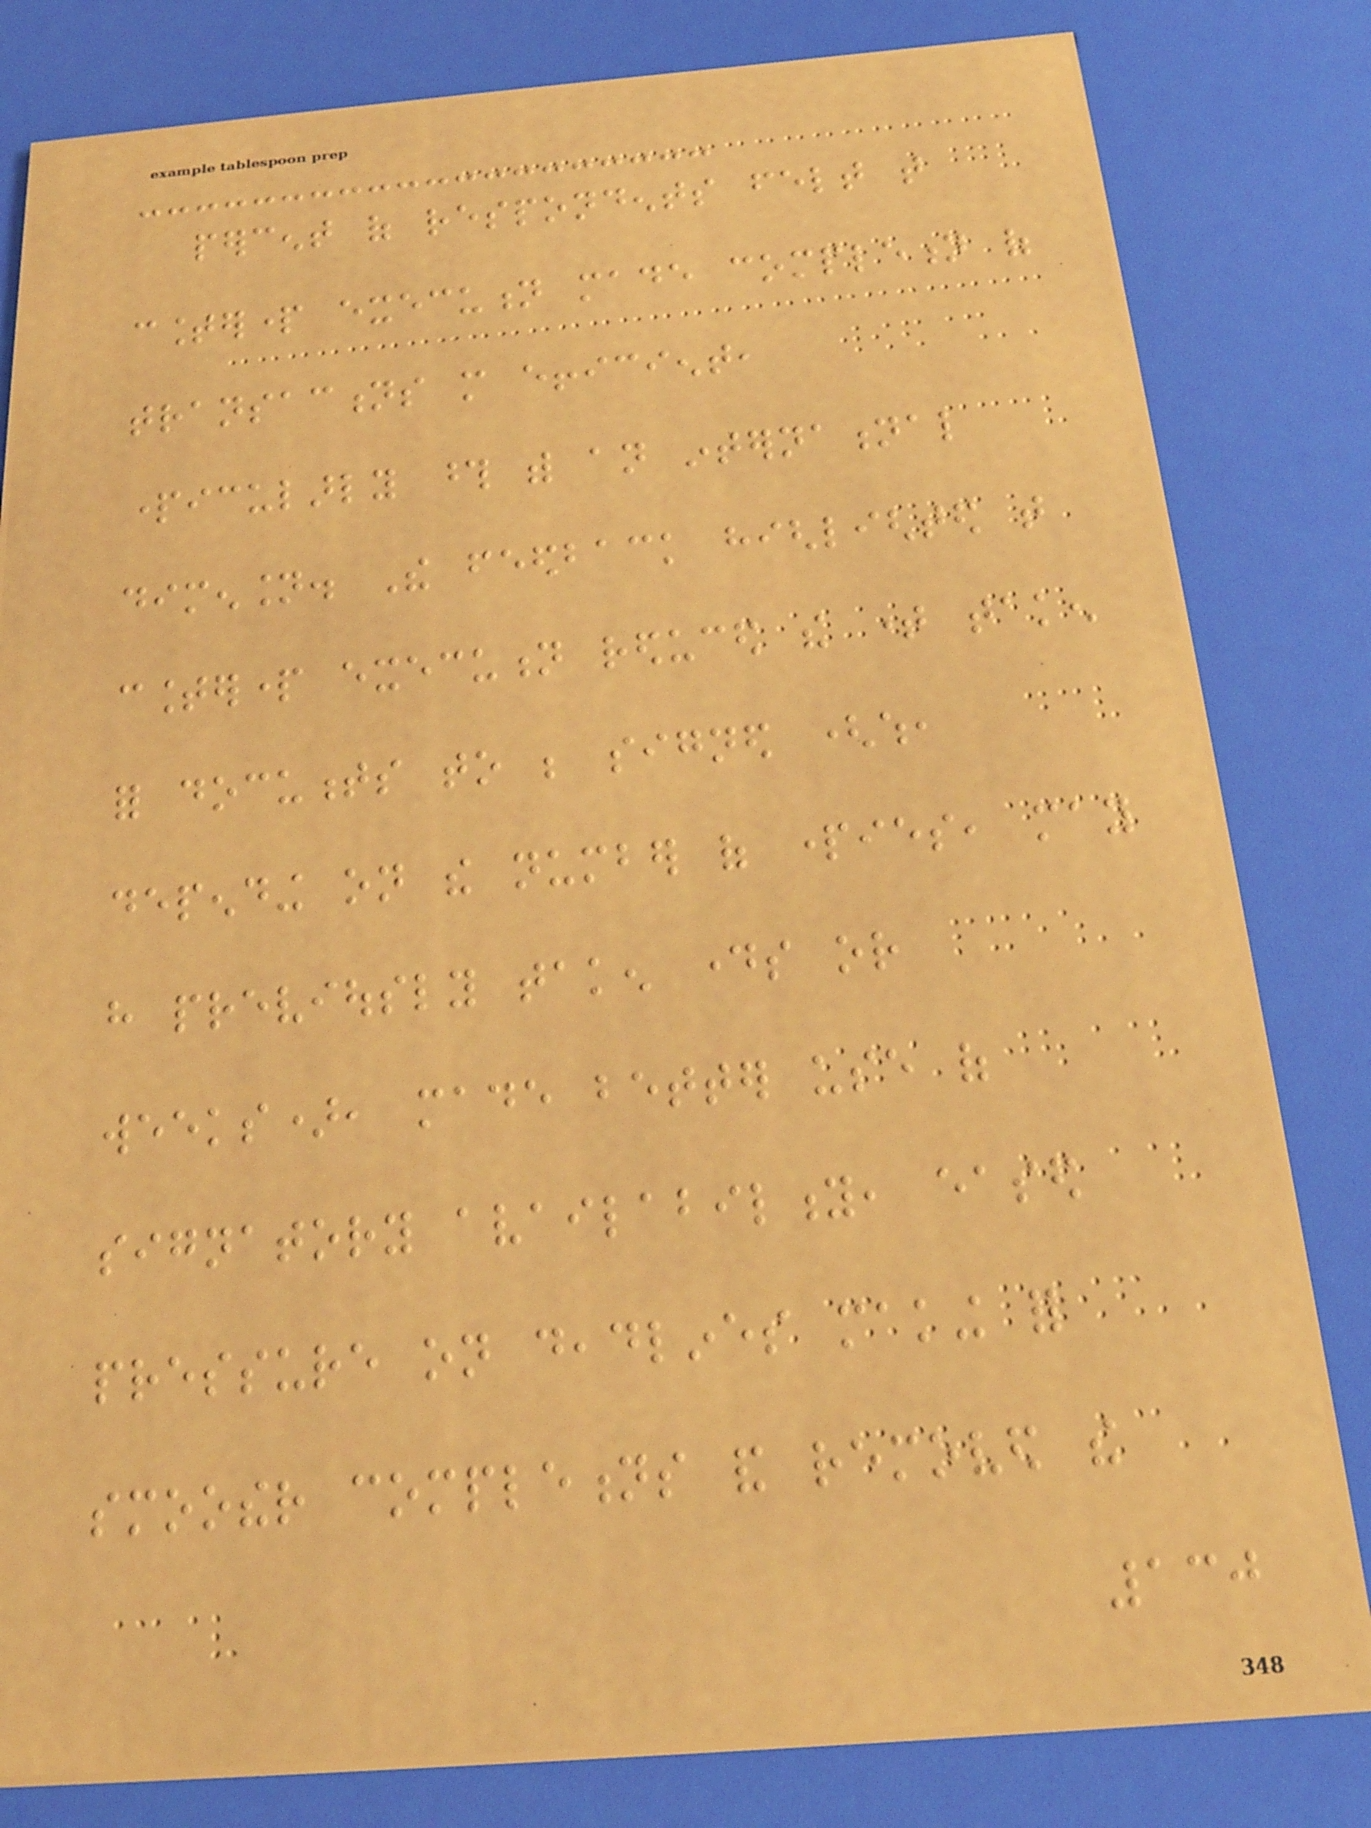percent of respondents felt that
counterpart execution made completion of
transactions more efficient,
particularly those with an international
dimension. The feedback highlighted that
counterpart execution reduced the time taken
for documents to be signed (which,
depending on the number of parties, may
have previously taken days or
weeks), made better use of
signatory availability, eased
pressure on deadlines making for
smoother completions and removed the
130
